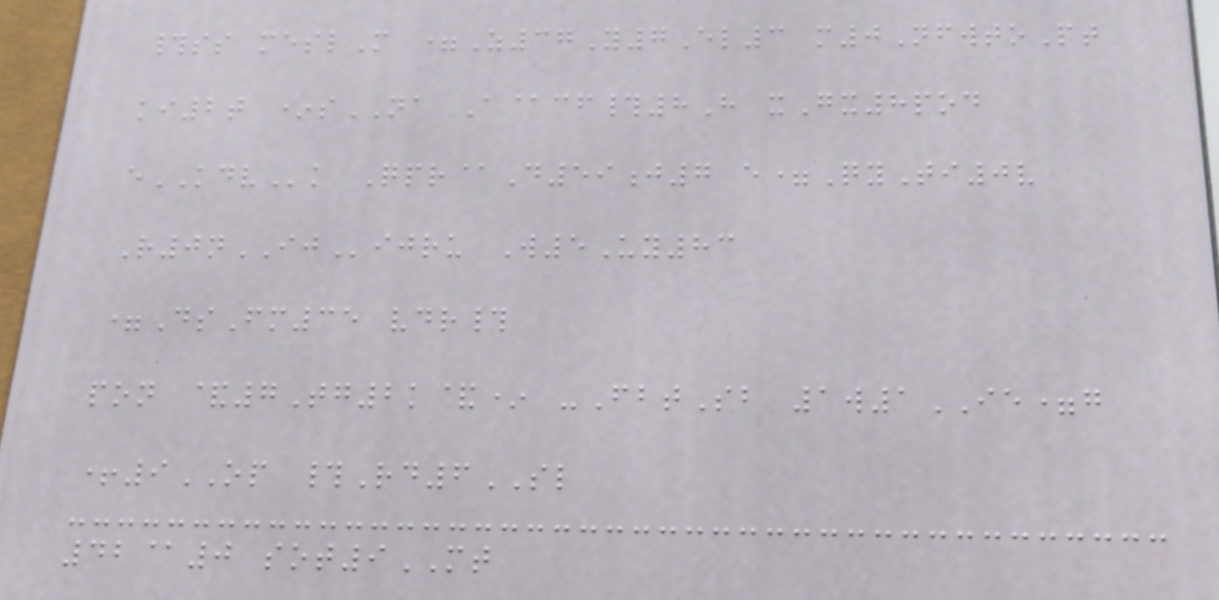#ss meslM =Z37Y7El3 m0NfwtoPt
ki2t *sNA A@cf#8H xGx8pod
eKDVk Qpr@D59j7 e=QyTi0v
R0nIJijru W5Uy83
=DsFm35 vdr#
pon &7Tg2k&* -FbtSb 1w1IE=g
+9OP #Rd6SL
42@0 sot9MT
